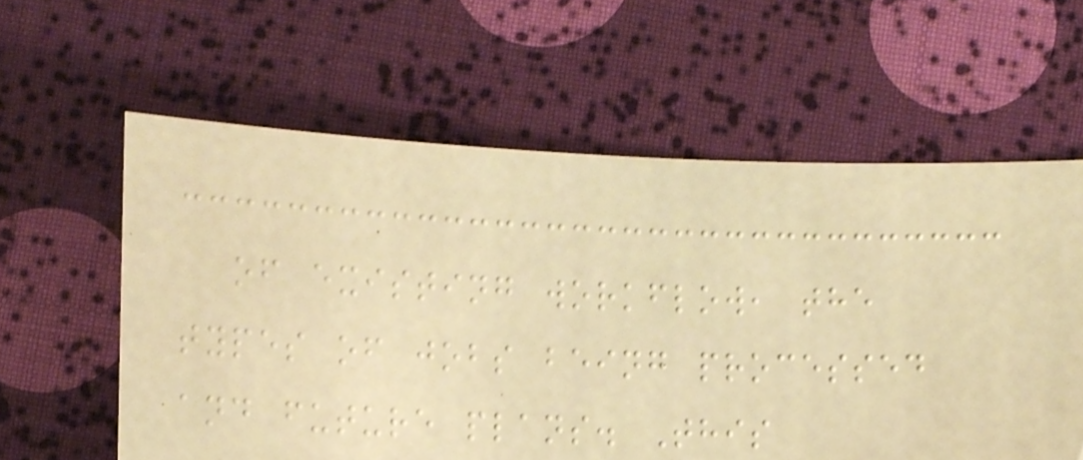of existing workflow, the
types of jobs being processed
and future plans. This
